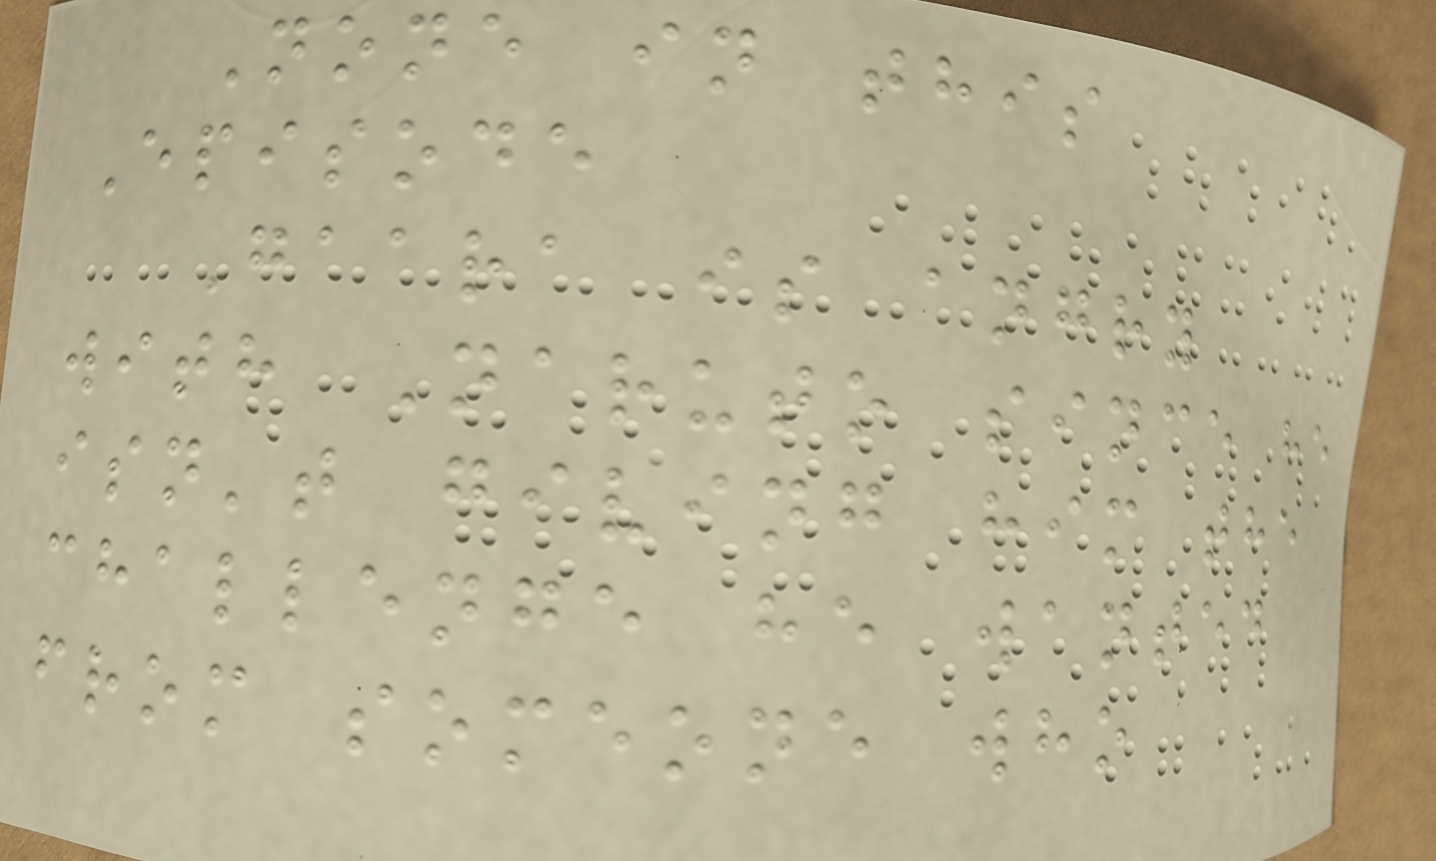None in this
Episode
Gaara is angry
with Naruto since he
isn't giving him the
challenge he wanted
from someone who
